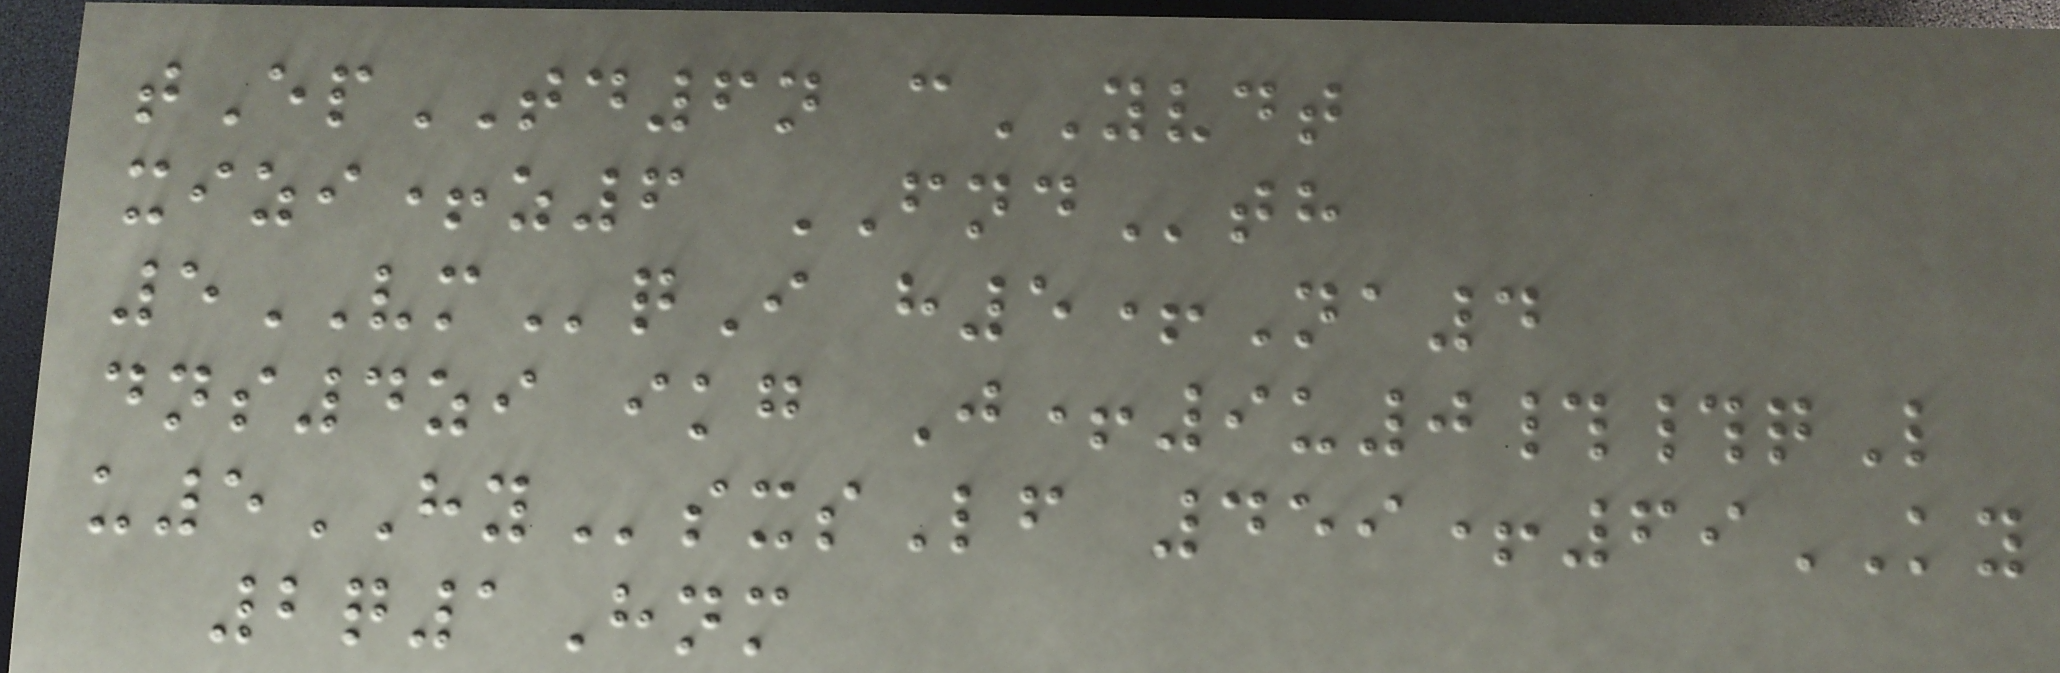tEpTD6n cYVDT
xizi+z6 FNDth
5VMqI h5+Na4
dns4zi ikg J+9u0##qL
u5HYsxsLf 459+69KY
2q1Hnm
